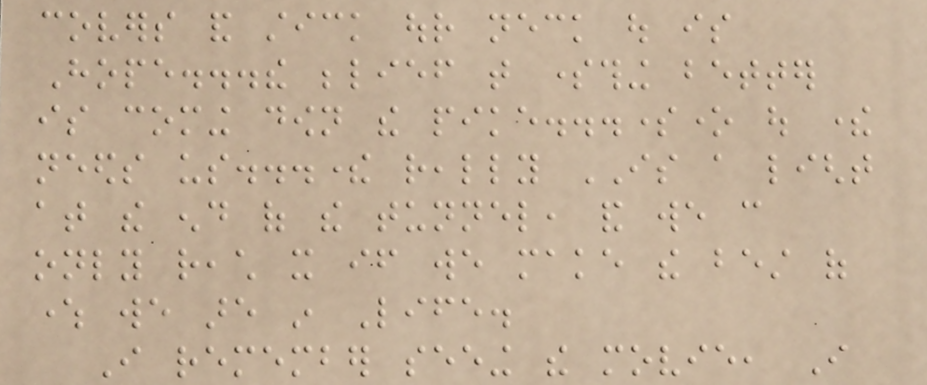covers and stick our neck out is
Hope...the belief that something better
is coming down the pike...someone out there
needs us...there really IS a light
at the end of the tunnel, and we can
only reach it if we make the best of
where we are in Life.
I remember seeing the movie, I
